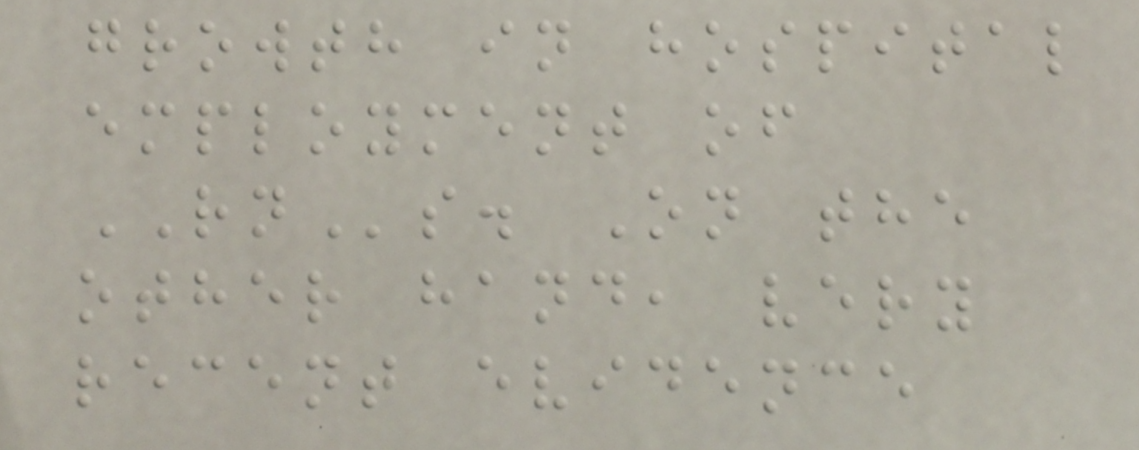growth in hospital
employment of
RNs. On the
other hand, very
recent evidence
